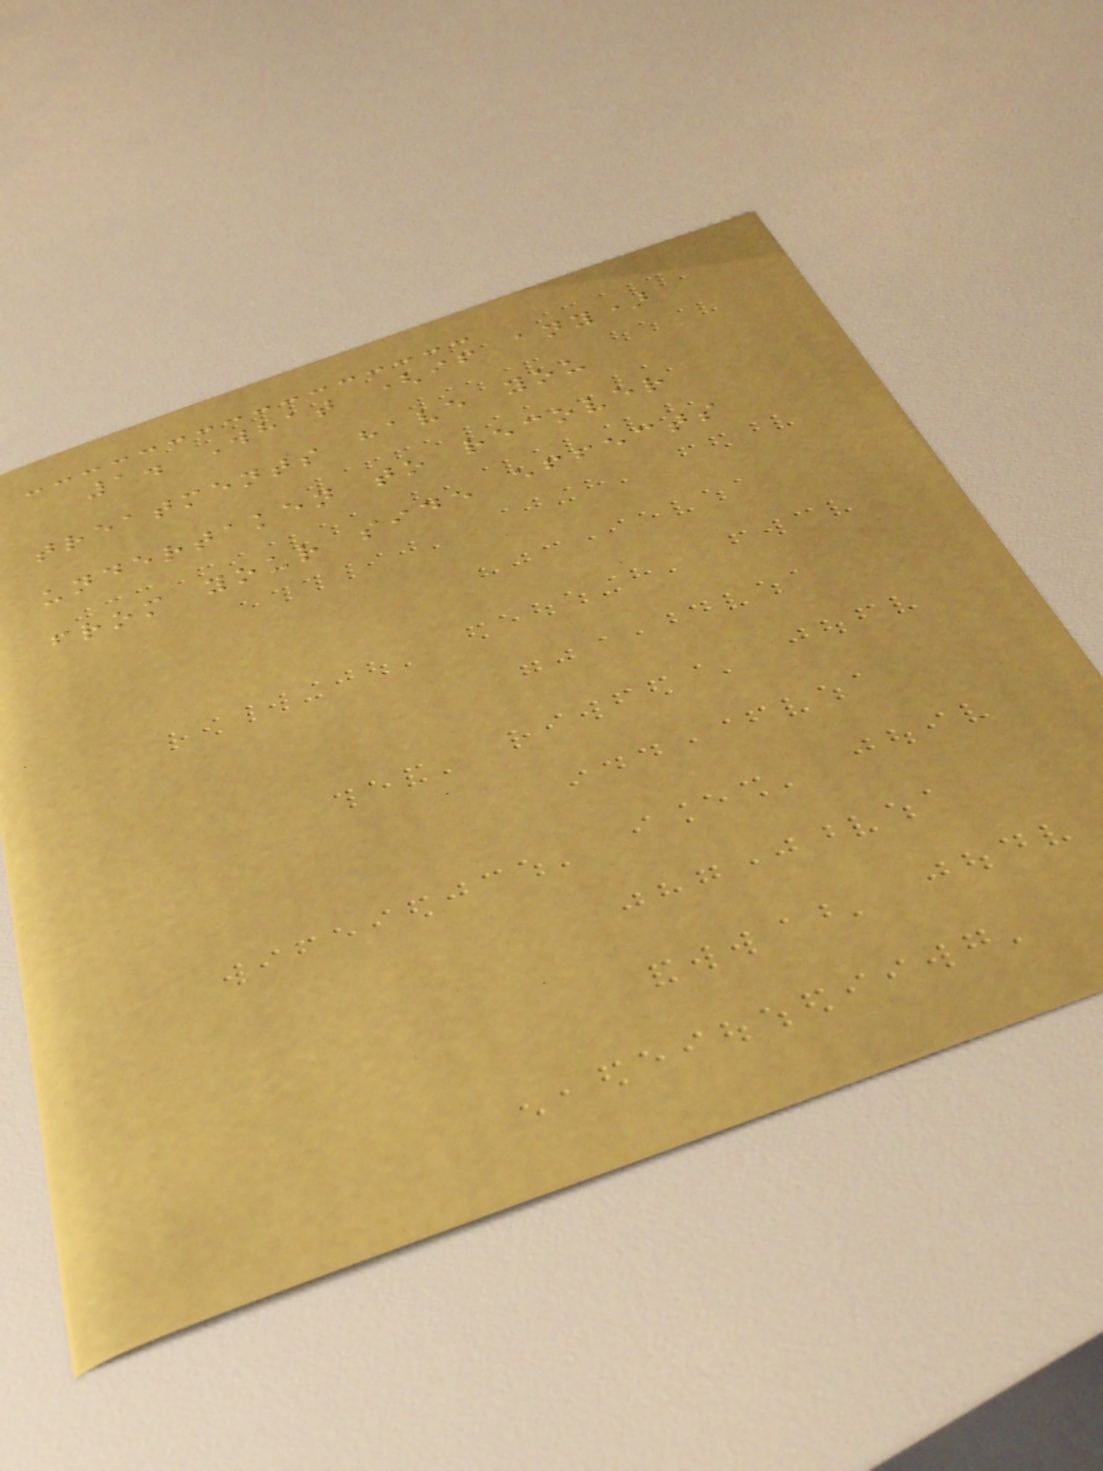1. What (if any)
treatments have you
undertaken to recover
from your side effects
